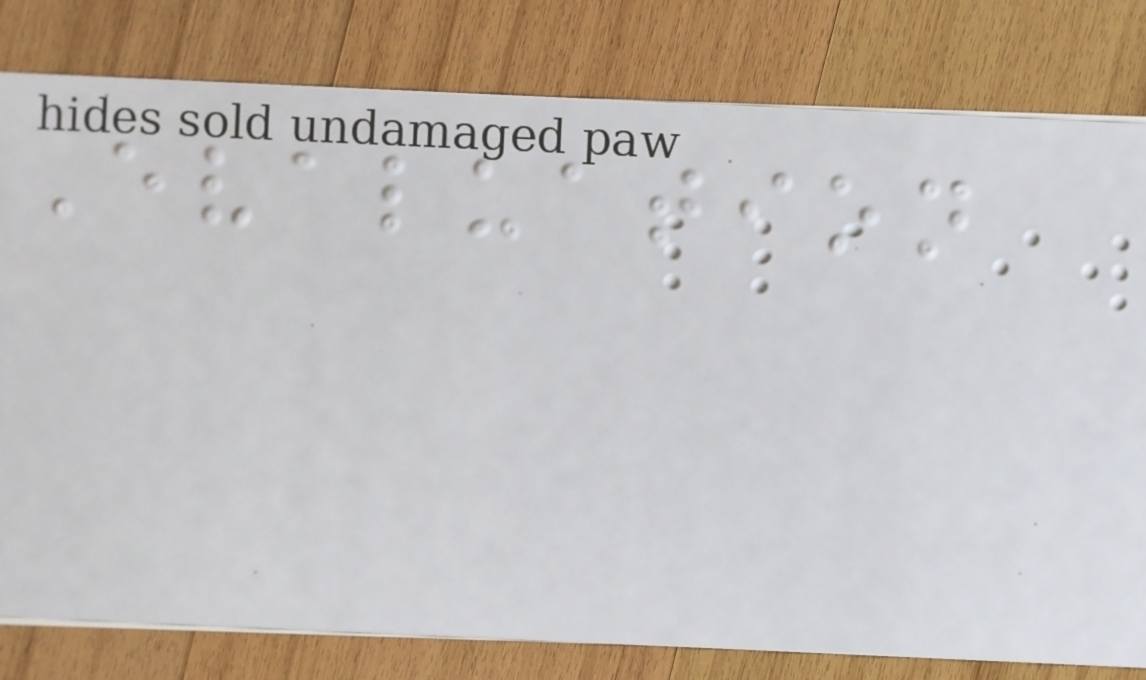Evaluation
